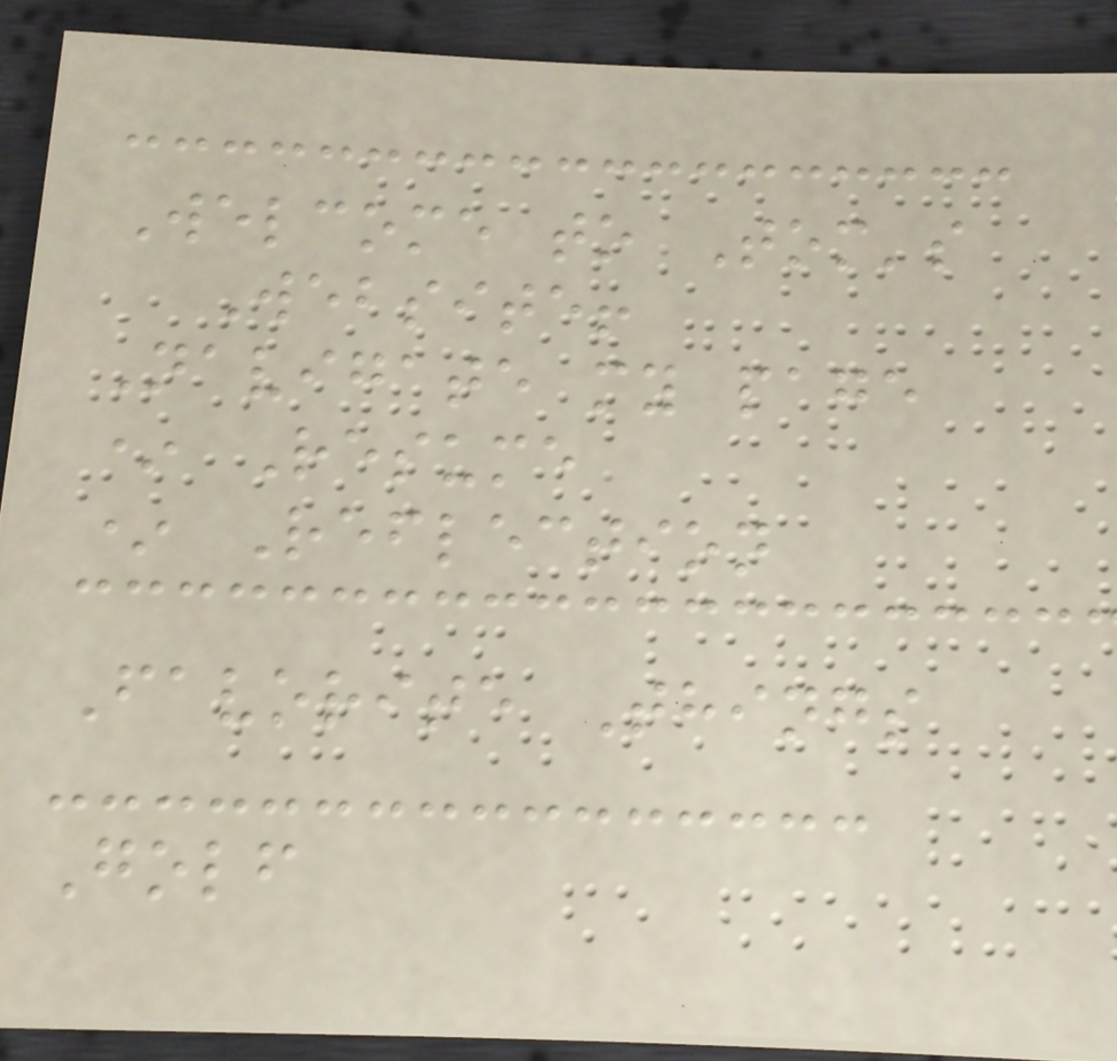Welcome to Tom's
Website!
Navigate my page
* Resume
* Reflection
Favorite Things
Golf
